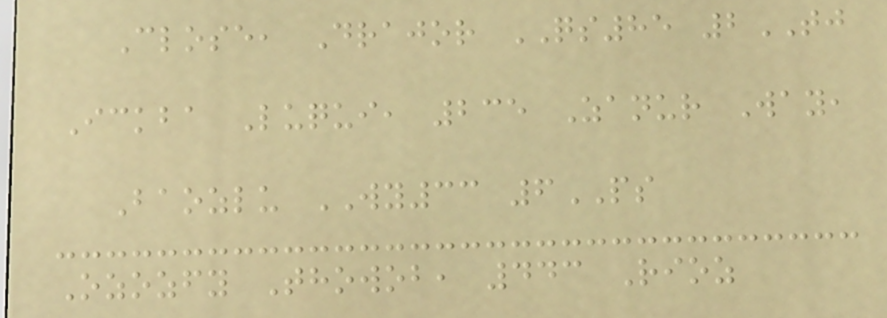Close, Drajor QS85 2TJ
Ickba Luqui, 235 Zanur Way,
Baozlu WY33 6PS
Ozozfy Thowob, 443 Rioz
